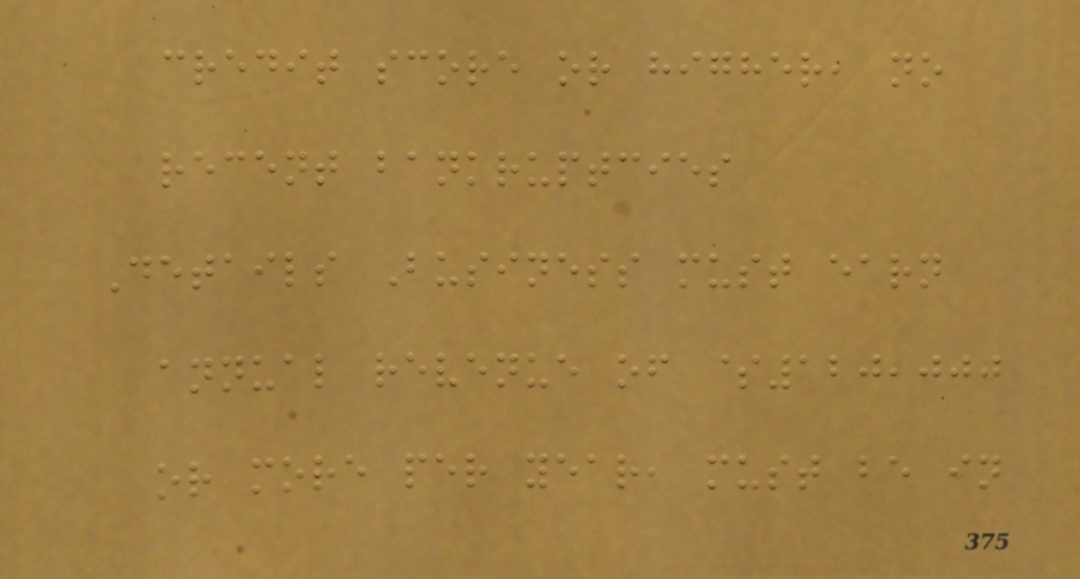credit score or higher, no
recent bankruptcies
Details Business must earn
annual revenue of $120,000
or more per year, must be in
